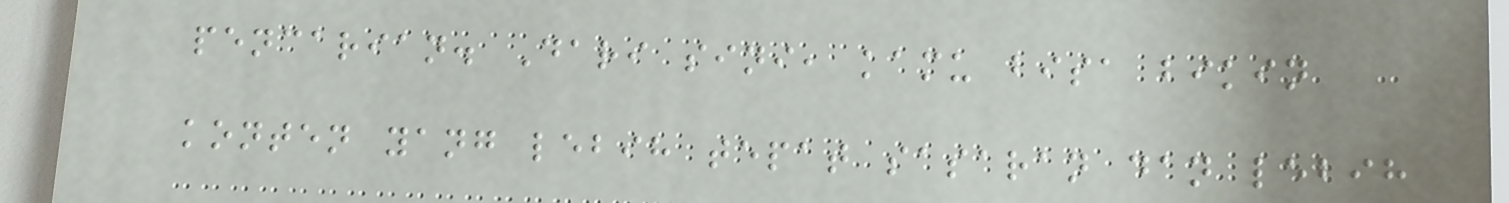pencarian. Dari sini, kamu bisa bikin
konten yang lebih tepat sasaran dan lebih
